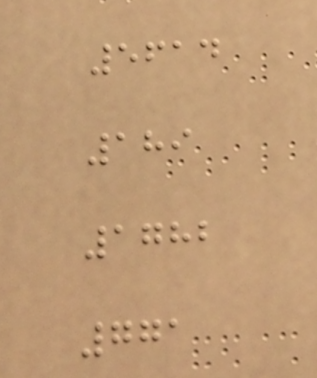5614
189
1782
771
